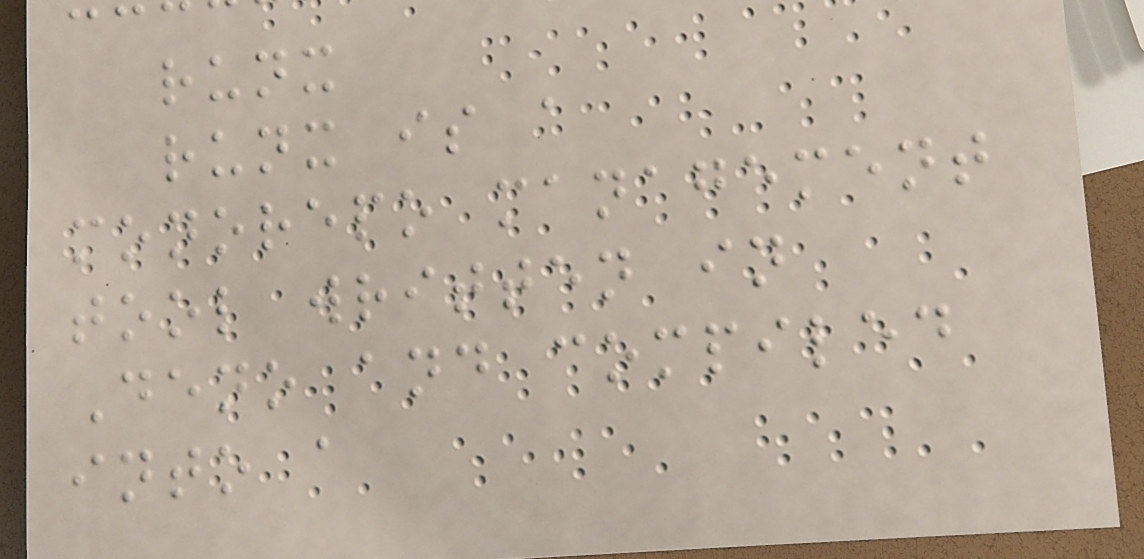runx
runx is a
monorepo management
tool written in
Deno and compiled
into a
